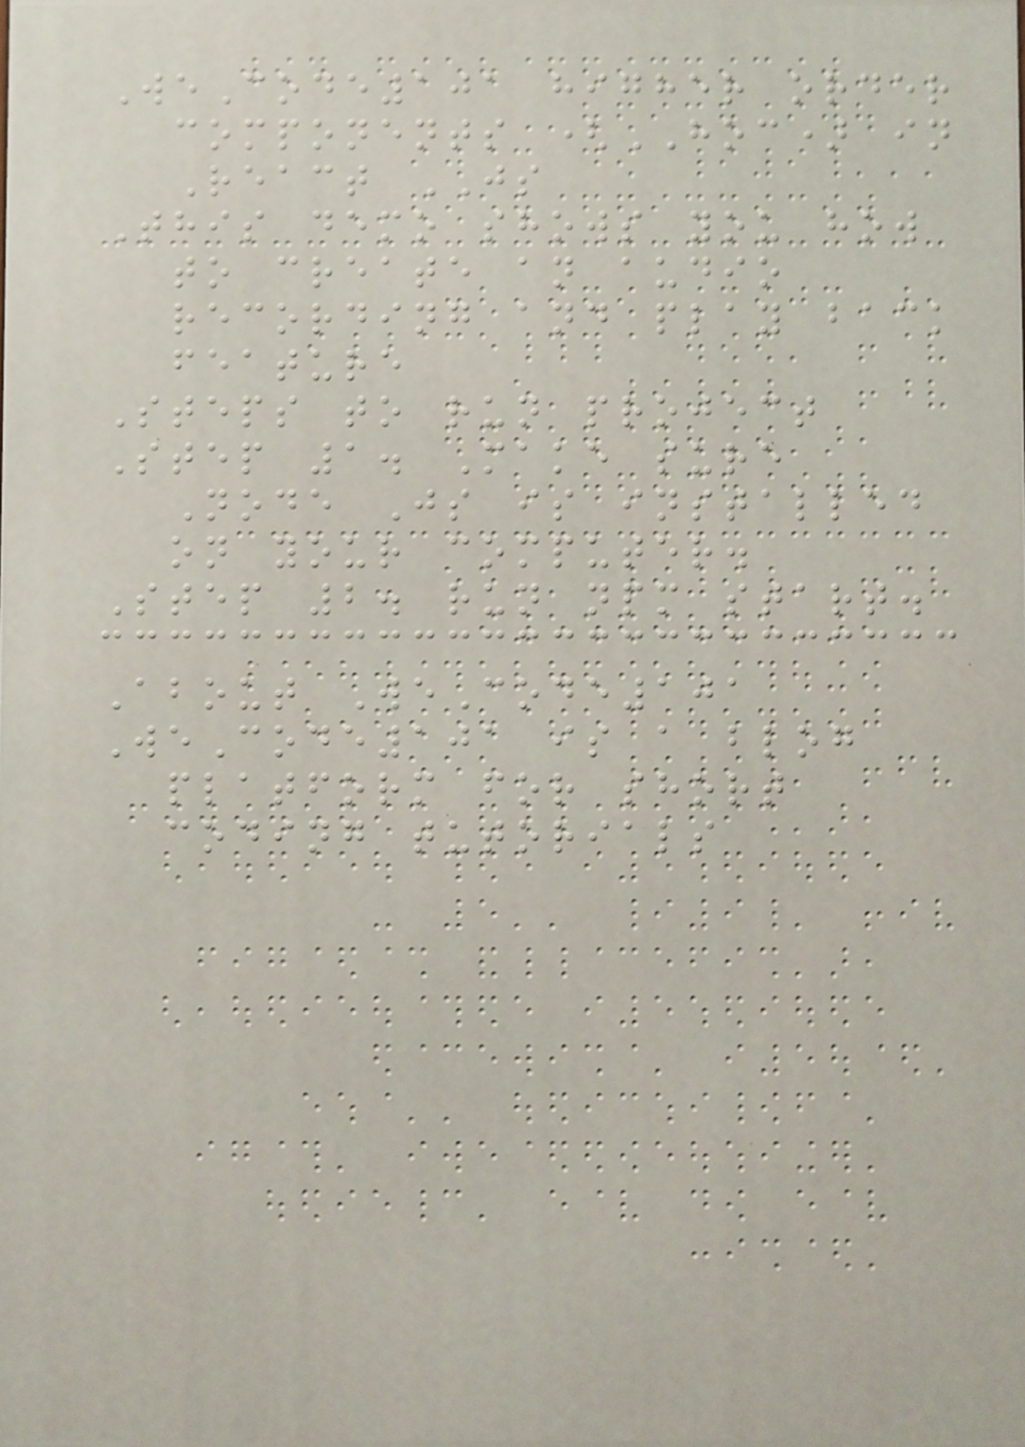WeCode101 higher order
components (HOC) in
React JS
This demo shows you how
to create an audio
recording and play back
feature
Steps to run project
Step 1. Make sure
Node Js is installed
on your computer.
Step 2. run npm start.
About WeCode101
WeCode101 is a blog
platform for short
coding tutorials
